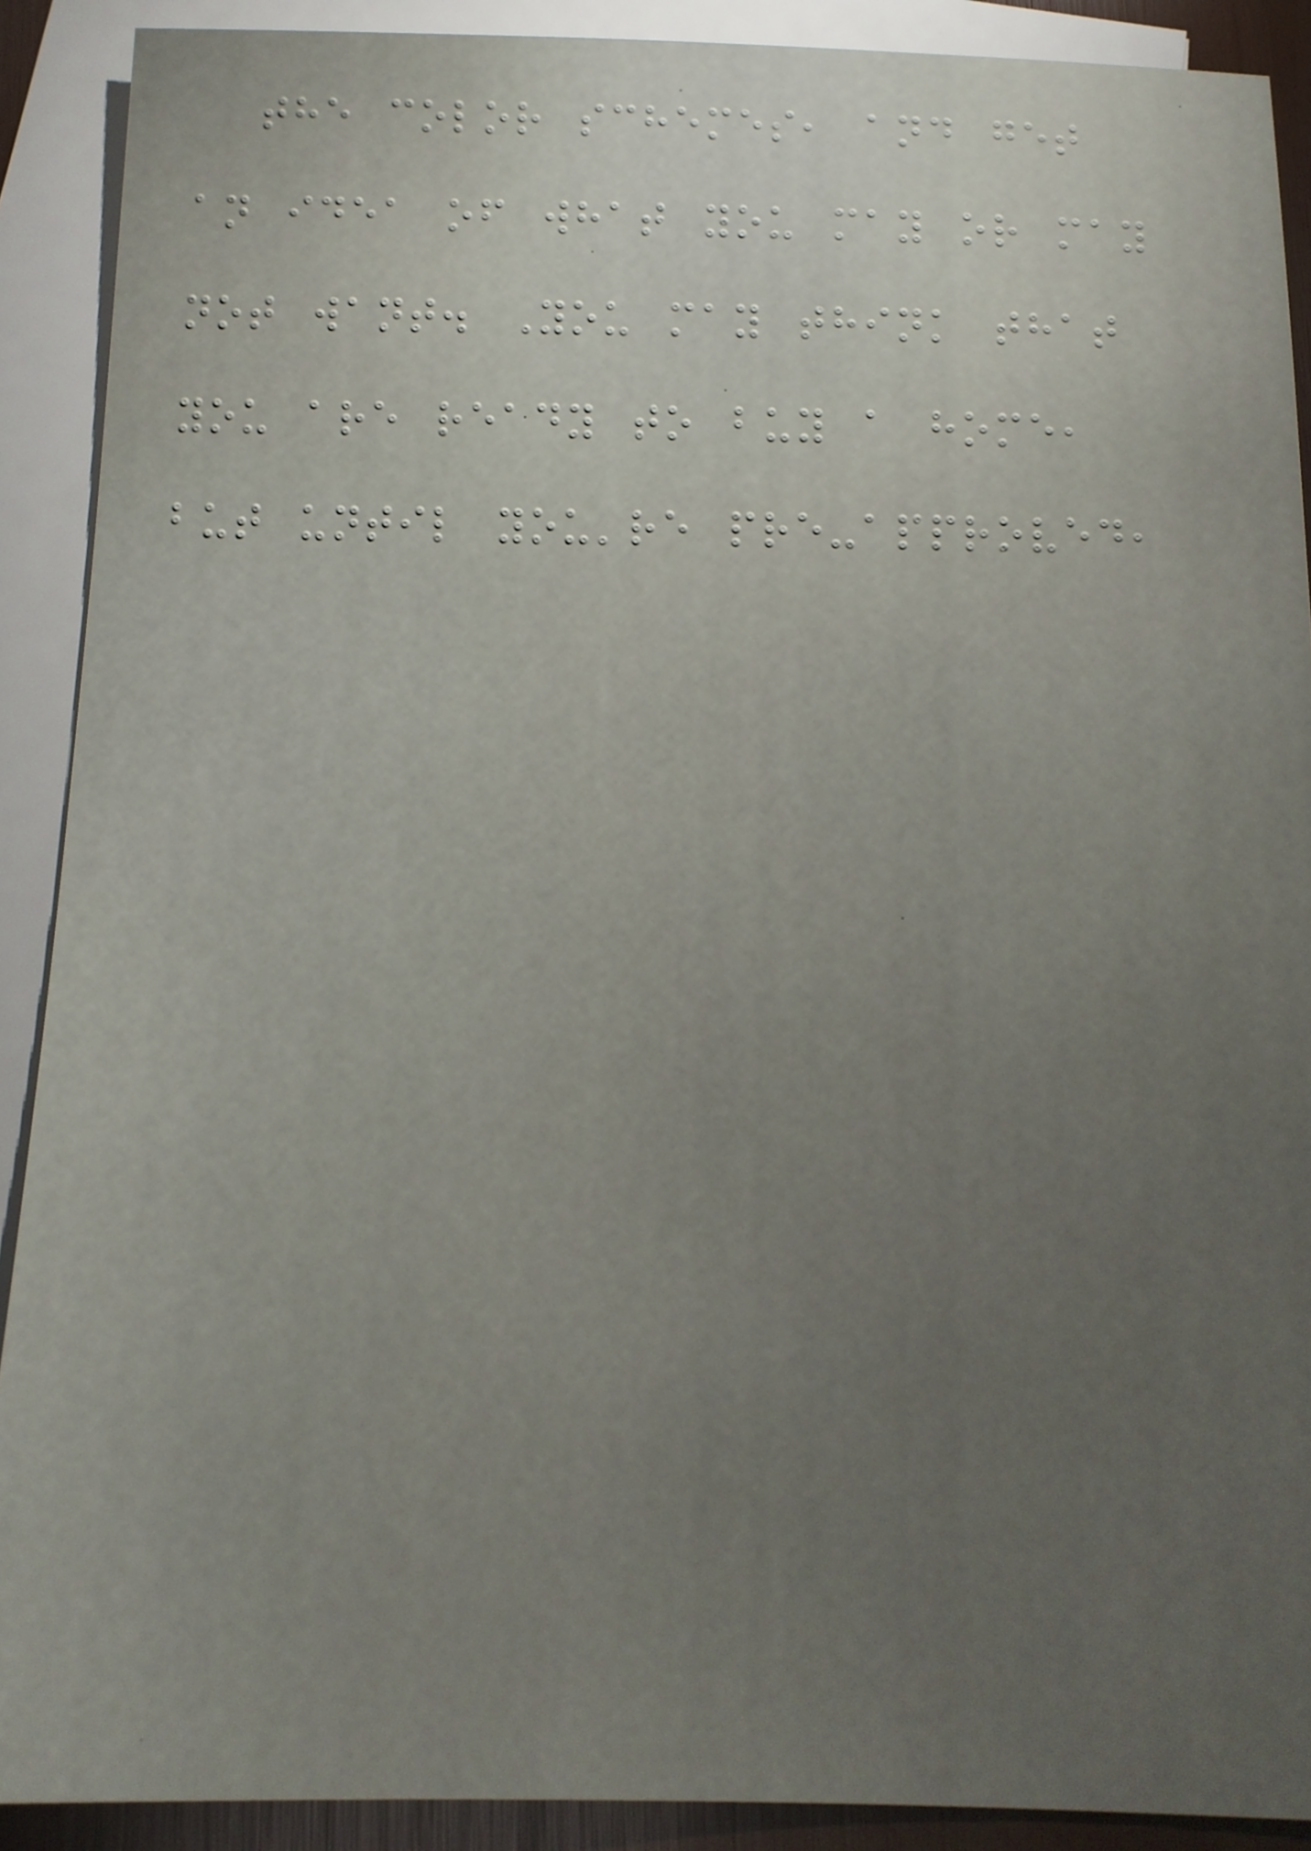the color schemes, and get
an idea of what you may or may
not want. You may think that
you are ready to buy a home,
but until you're pre-approved,
